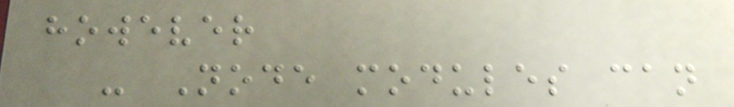however
- Node modules can
